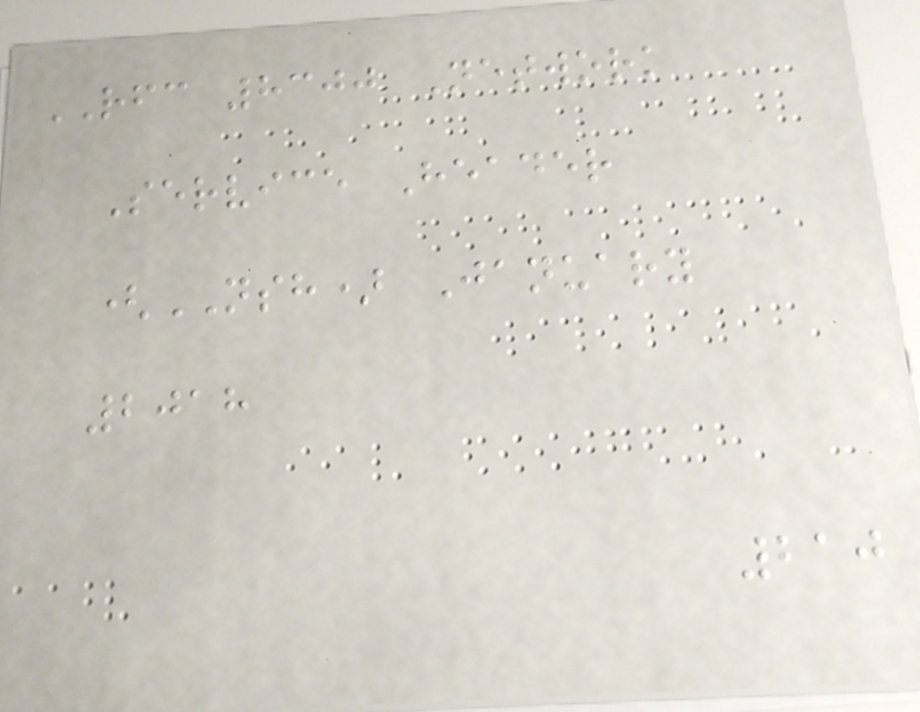RFC 8300 Network
Service Header
(NSH) January
2018
210
